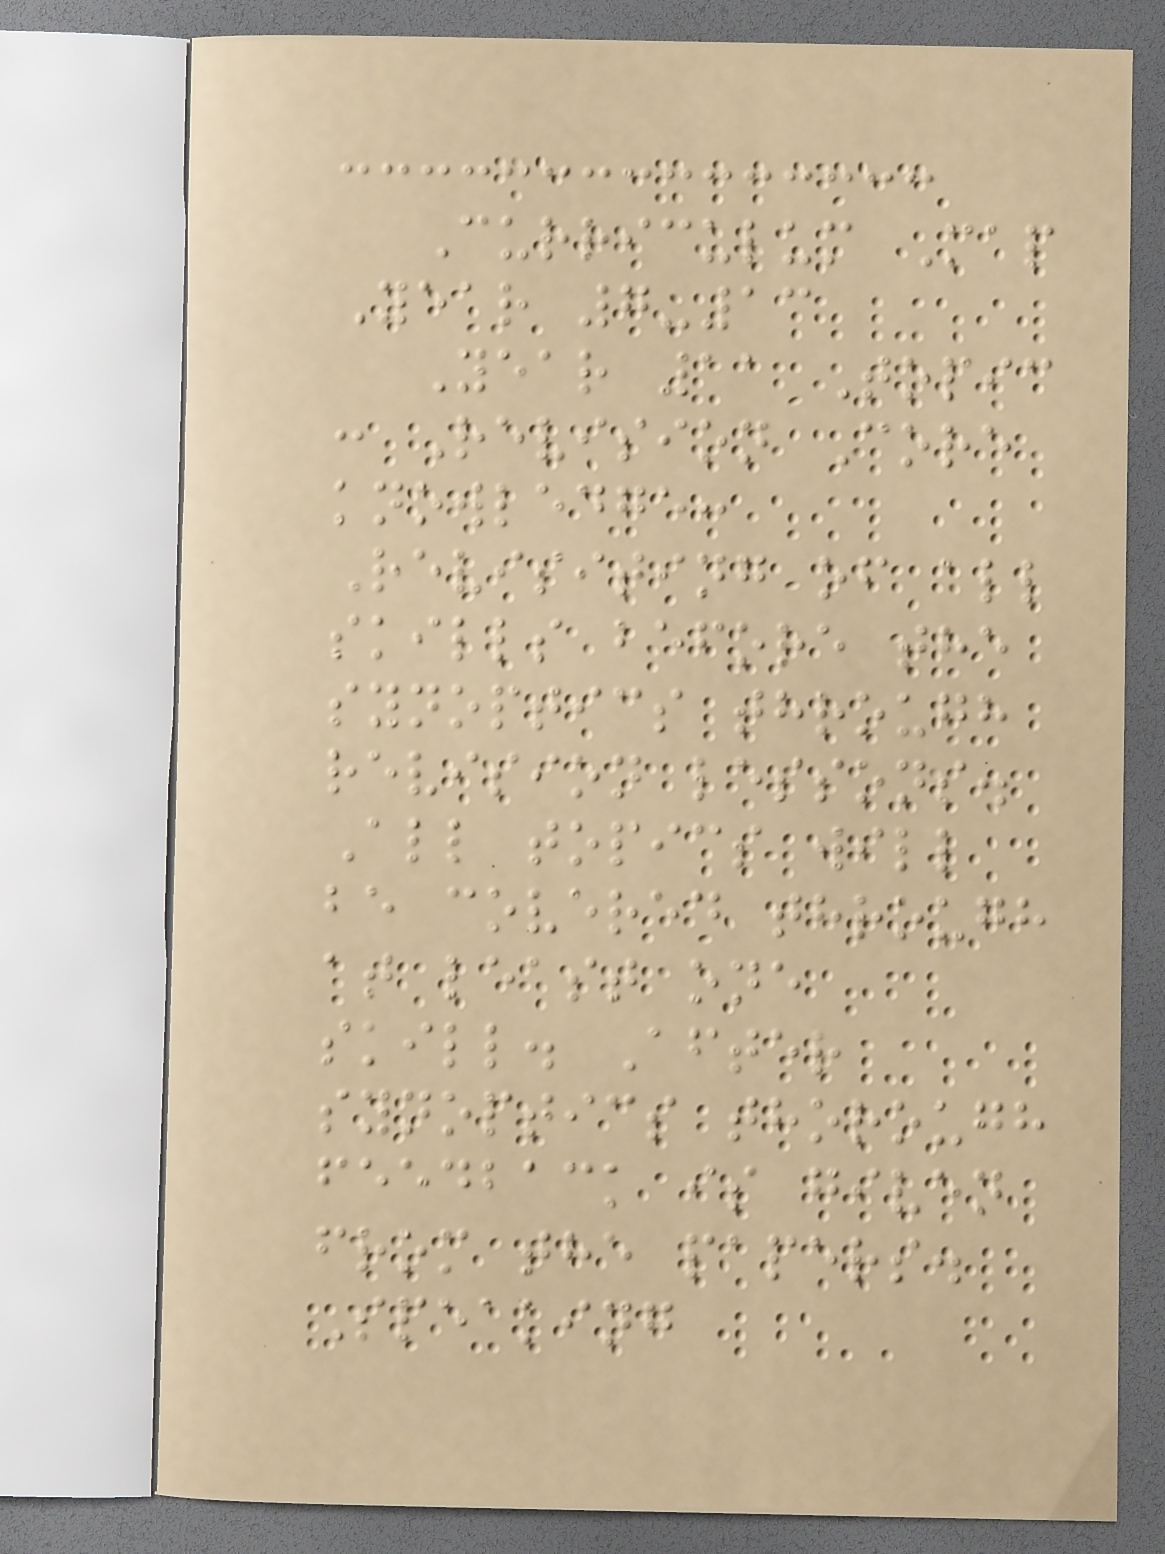Curriculum Map
Year 7-13
Year 11 Topic
: Revision Core
knowledge:
Revisiting of all
skills before the
synoptics through
revision lessons.
All topics will
be covered through
at least one
skill. After
synoptics thorough
feedback is given
from the papers.
Speaking
